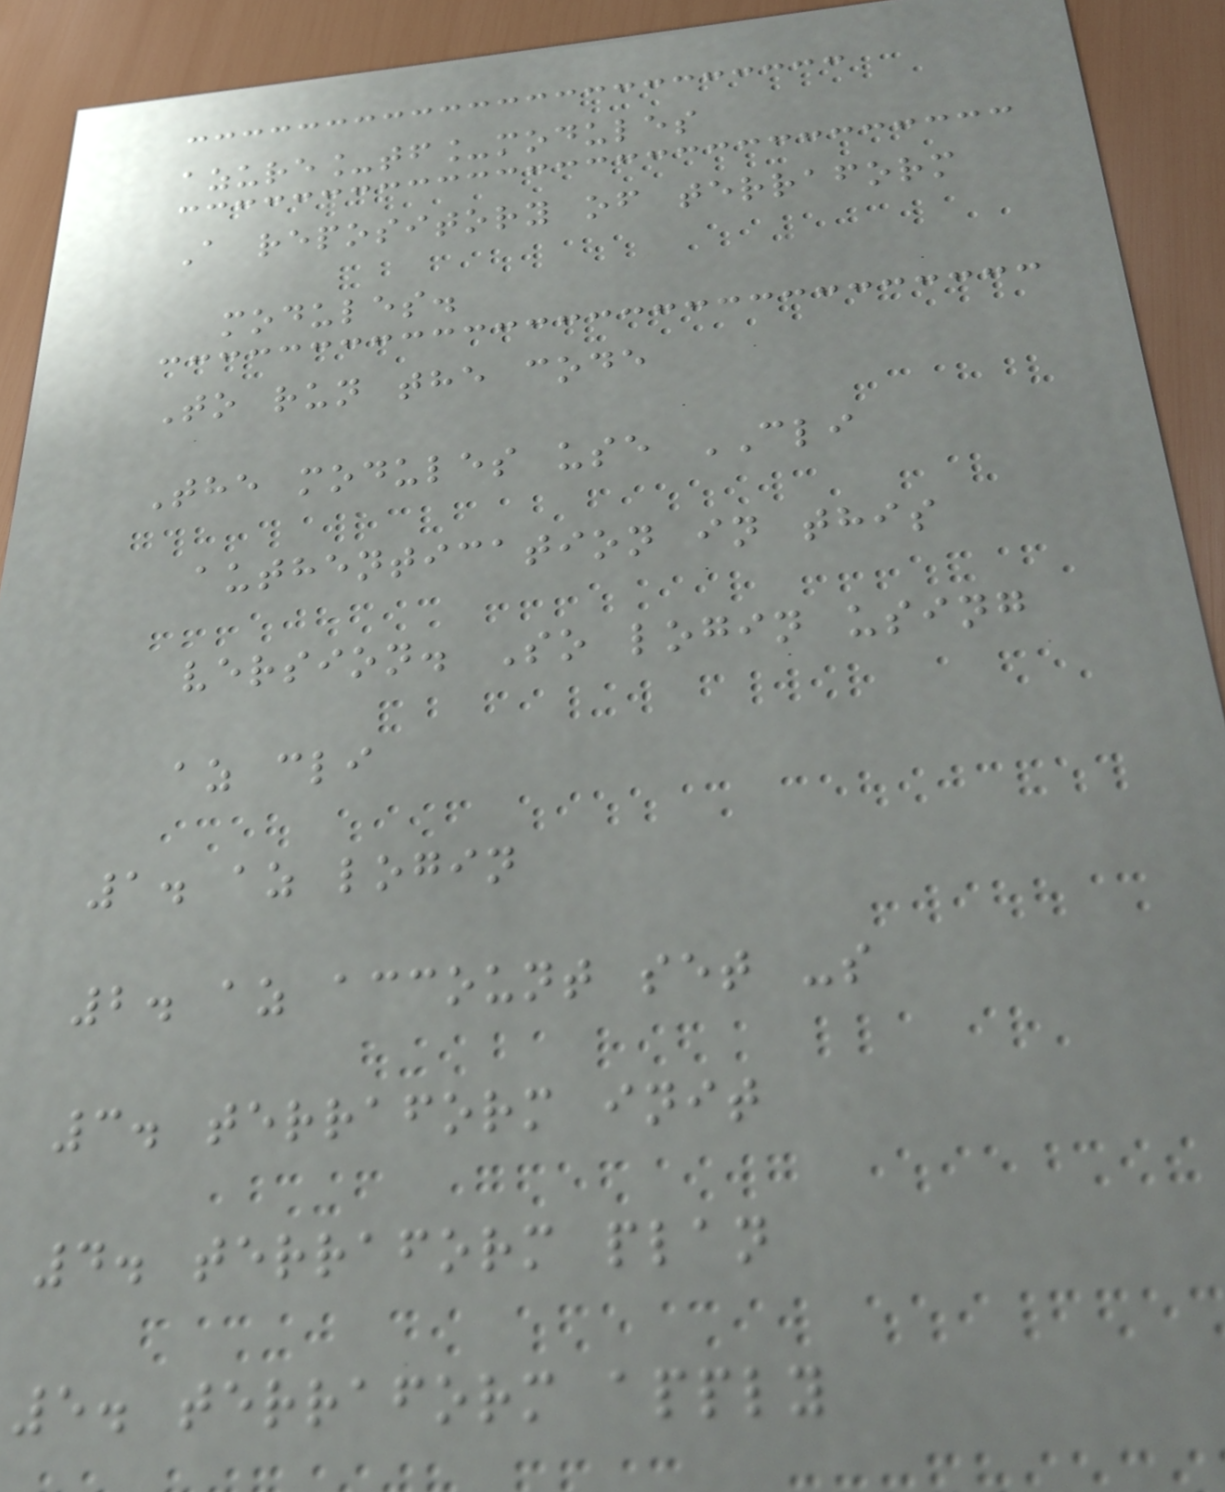azure_tf_modules
A repository of terraform
modules.
To run the code
The modules use CLI
authentication in this
version. So login using
az cli
1. az login
2. az account set -s
3. terraform init
4. terraform plan
5. terraform apply
